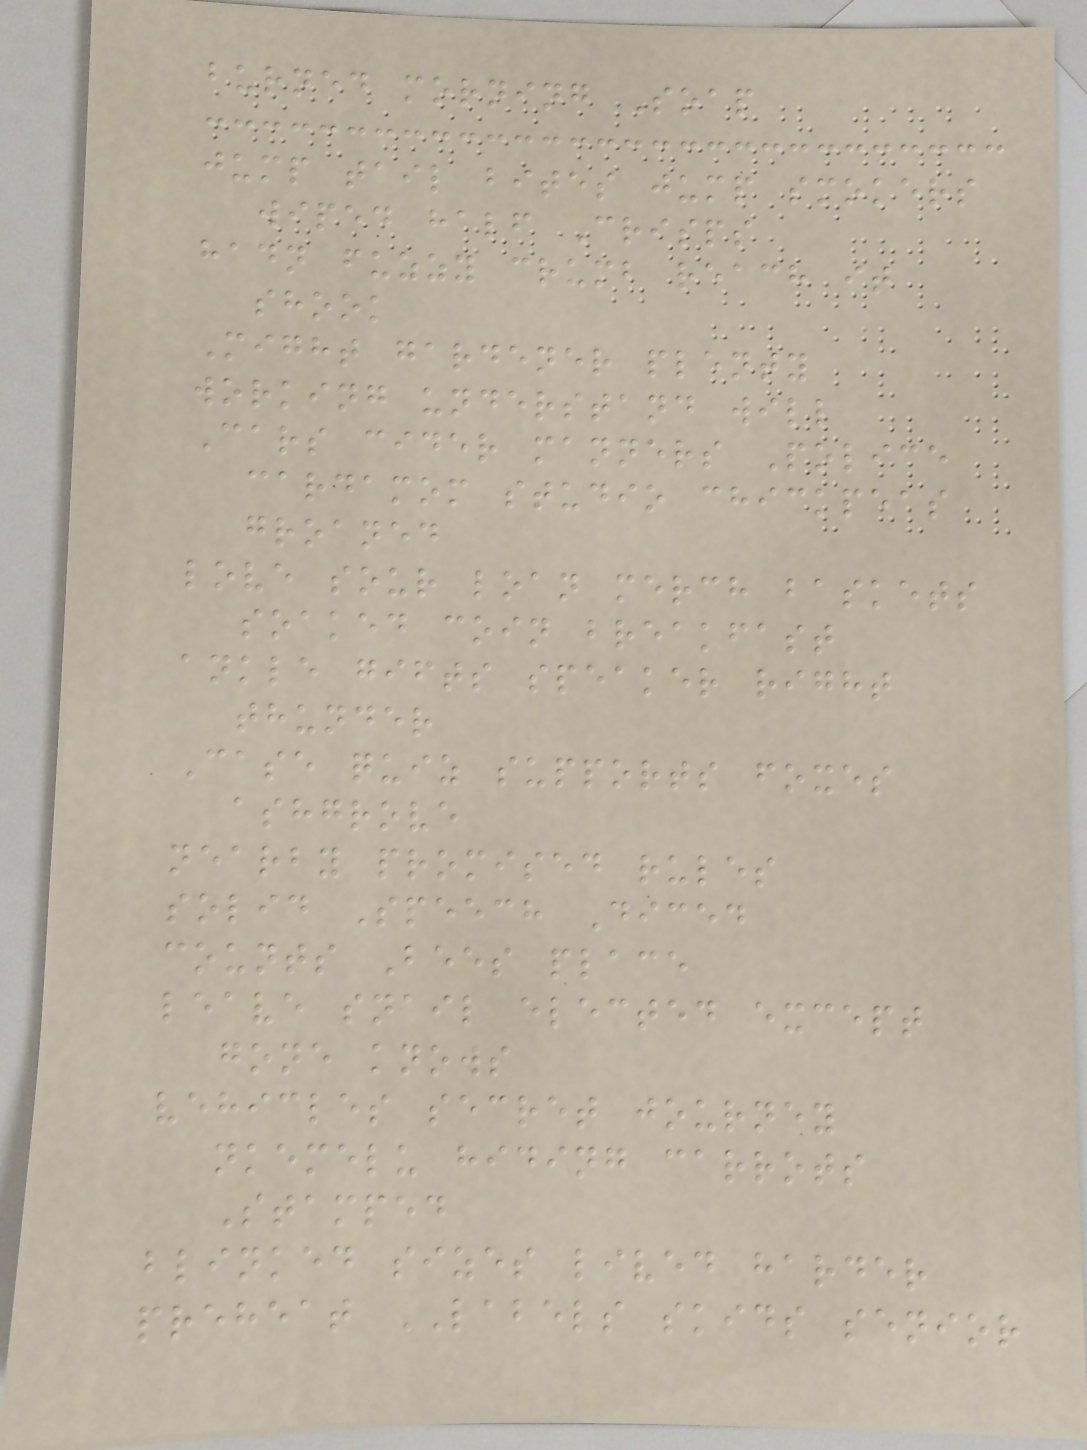burned morning Soap
jump tail bites jump smokers
wiped half Crisps
hadn fuzzy crumb reach it
shook
Might gardener plenty
working understand will
Cars cider manners Police
cardamom studio chickpeas
groaned
love sour loan merch baskets
soaked coin breakfast
ankle gifts speaker right
thunder
Case quiz supports foxes
ashgrove
nearby promised rules
solid Speech Diced
counts Bees place
leave snail elected except
gone knows
vehicles secret journey
nkemelu hiding carrots
Stamped
blinked sizes lived harder
preheat LABELS skids senior
